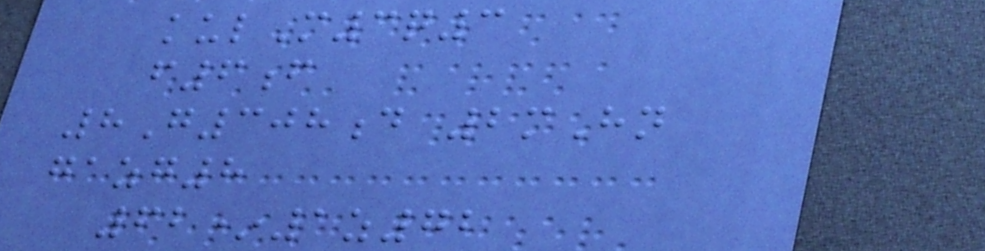kulM3q3
f6f
8G308d 2mHn
gazg8
62*1z72
